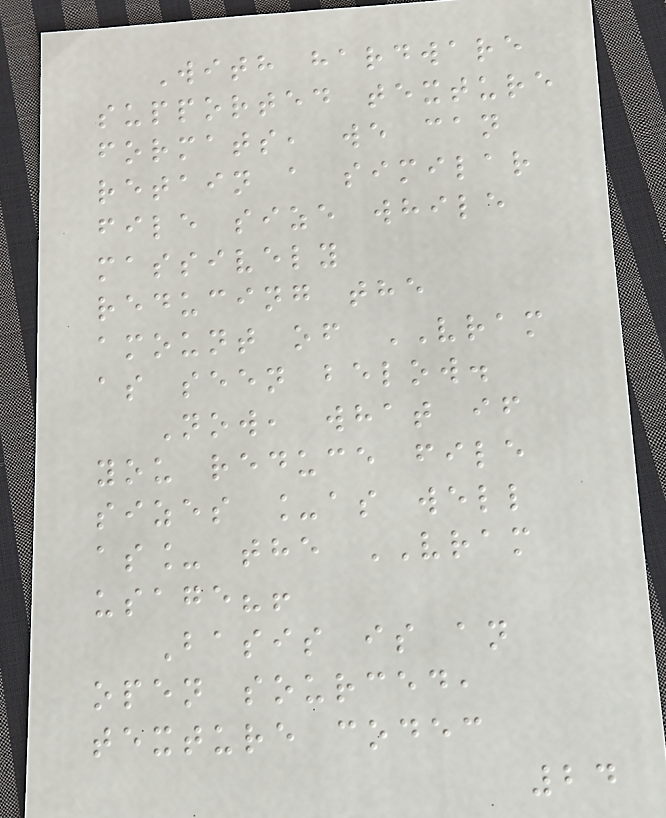With hardware
supported texture
formats, we can
retain a similar
file size while
massively
reducing the
amount of VRAM
as seen below.
Now, what if
you reduce file
sizes _as well
as_ the VRAM
usage?!
Basis is an
open sourced,
texture codec
24
